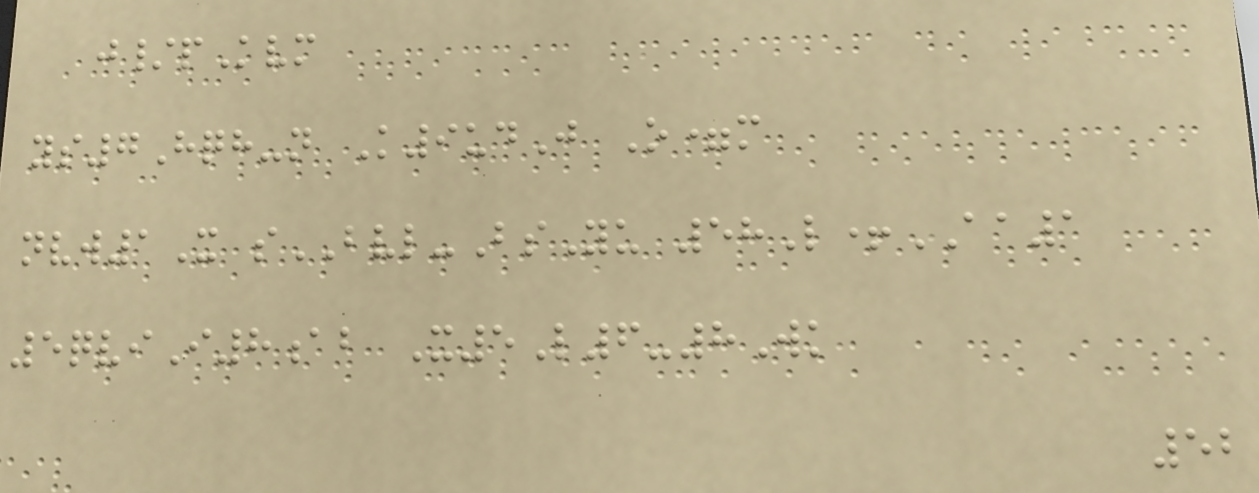j/pKvm
ys7Hqh-n K9udJ O=m
nvw1X sBVL-BsYu 58L+AA1
5qviI8ab X5L6-8Wk
52
